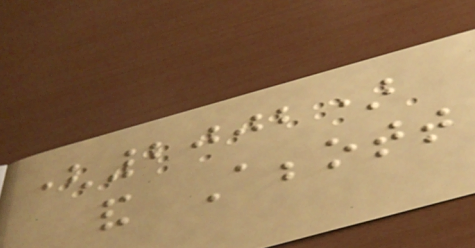(2002)
and Abbott
